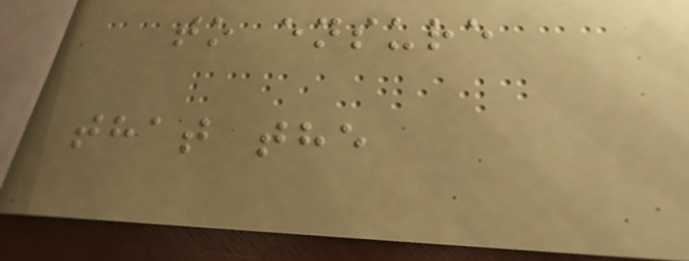to ensure
that the
